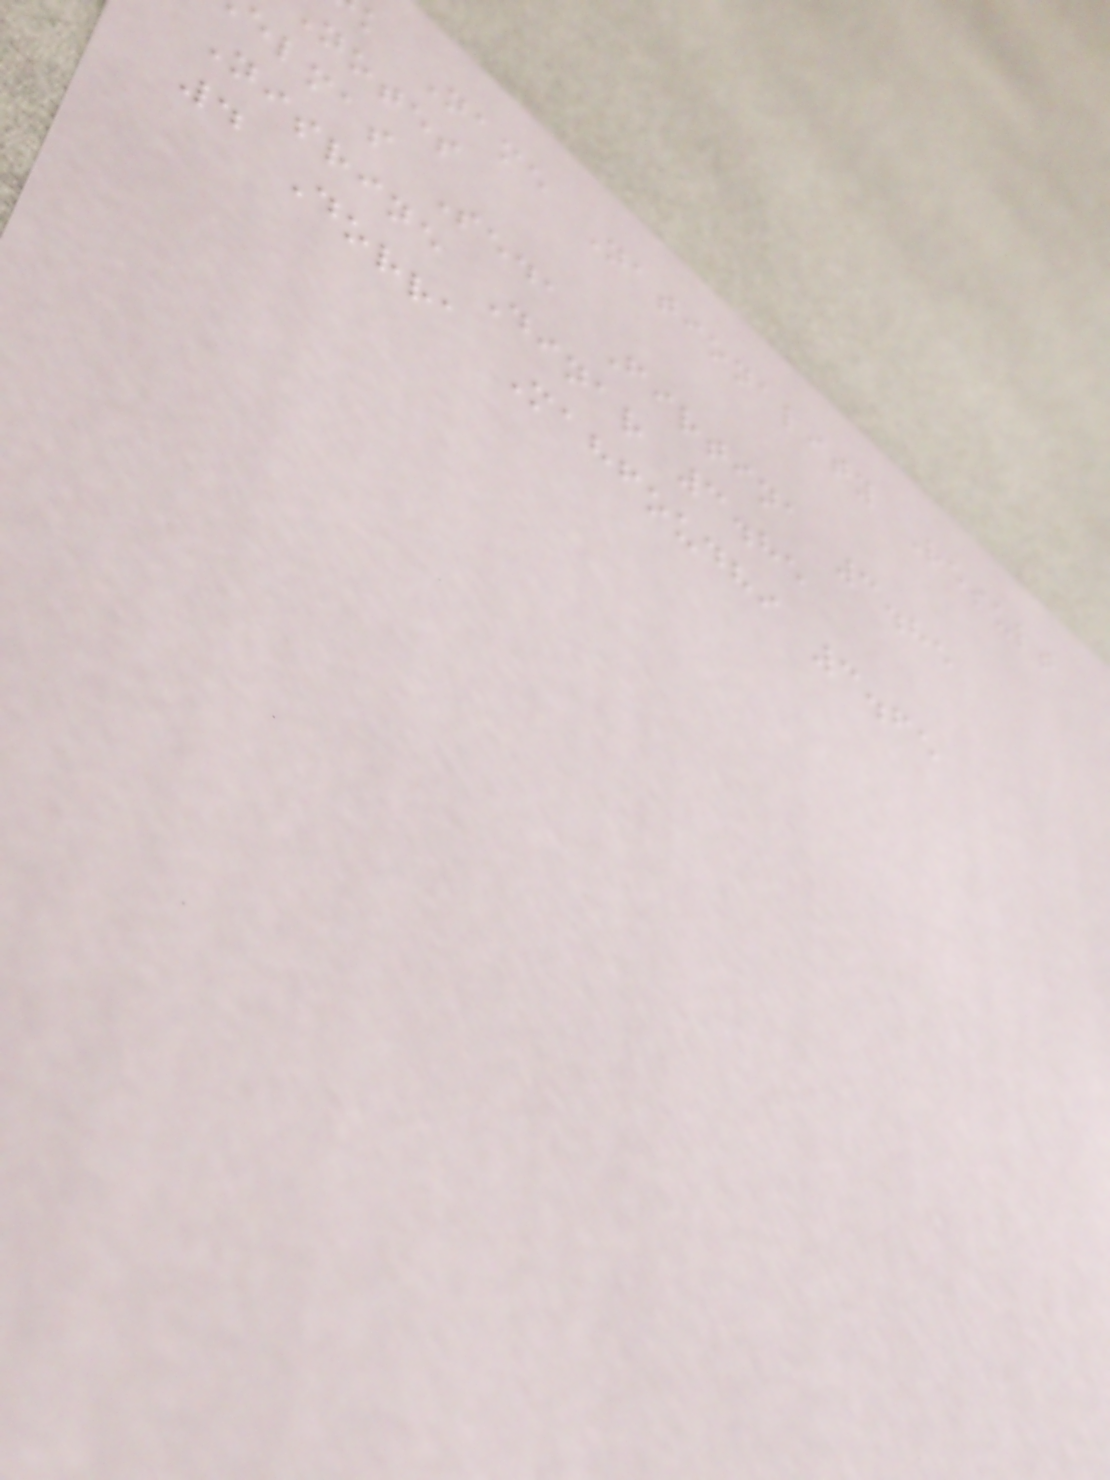k Name Nationality Result
notes
elmas Seda Firtina 3.85
Nisrine Dinar 3.85
4 Dorra Mahfoudhi 3.65
